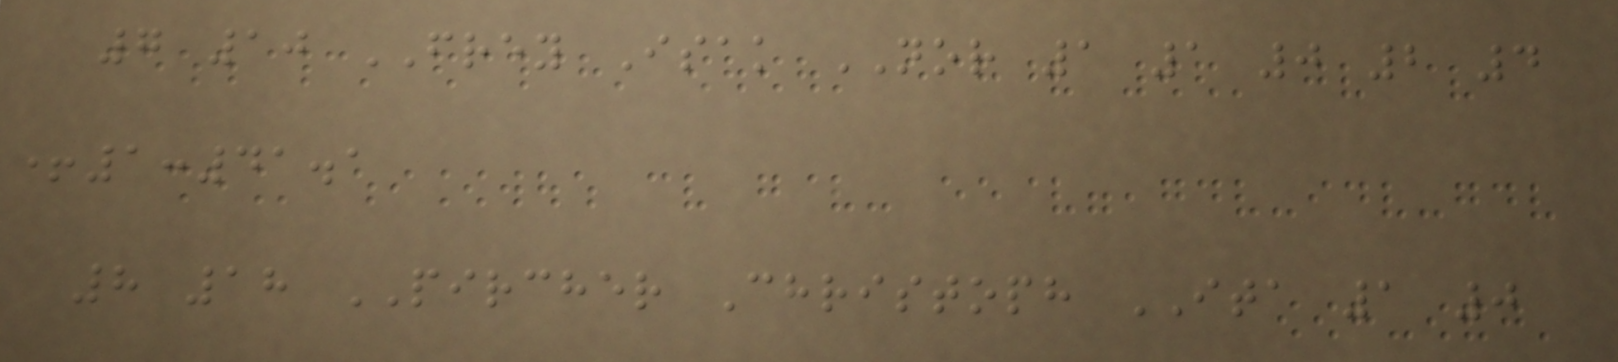7 10 FREY Isak NOR 1 1 0 2 4
+1:41.1
8 18 PIRCHER Christoph ITA 1 0
